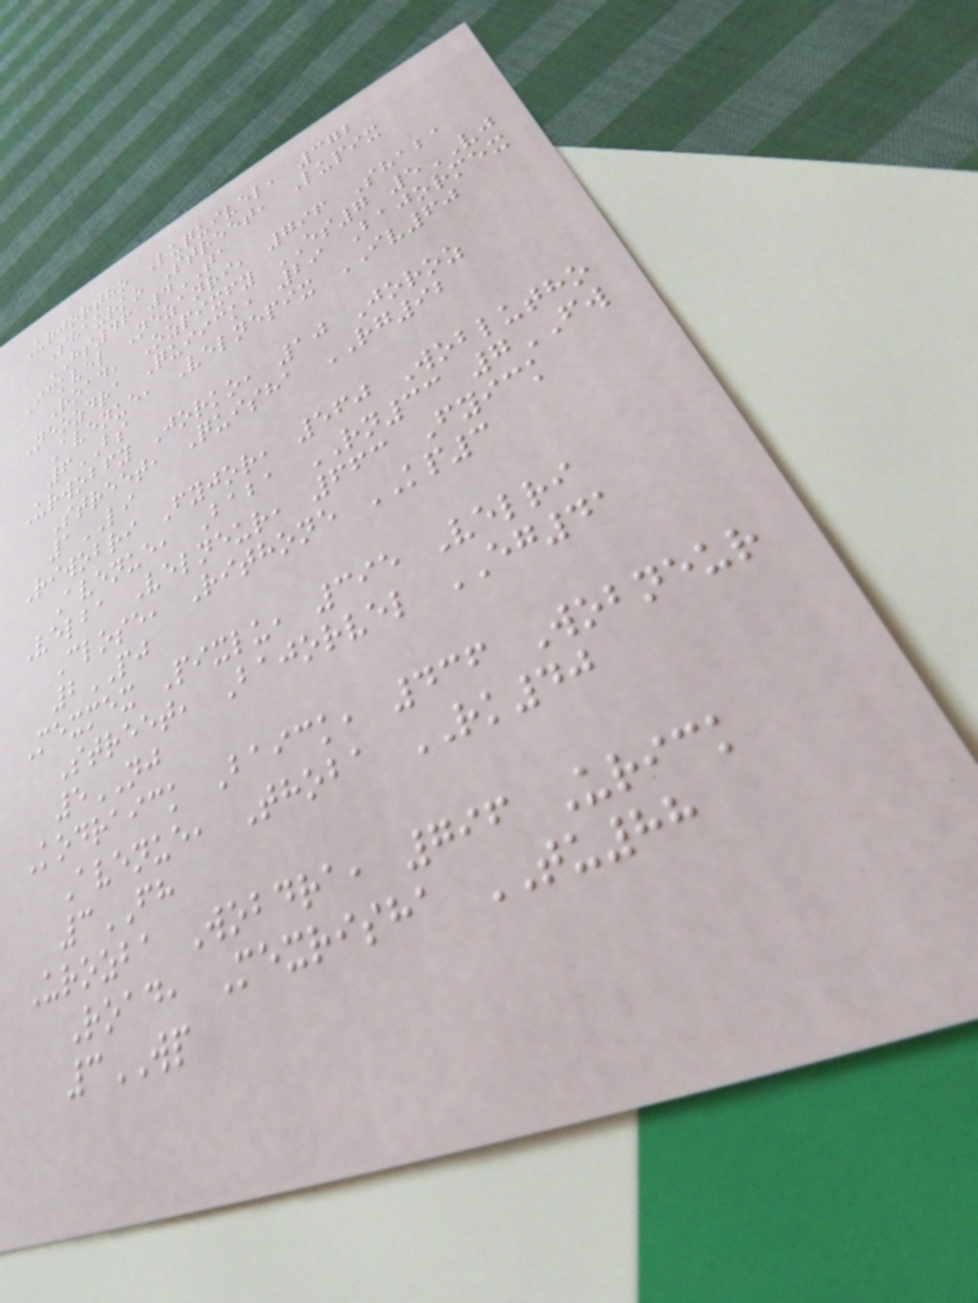Urjortho Luquivel, 372
Shaurko Street, Lupix
HS46 4TA
Ickvel Nezanri, 796 Shaba
Road, Ozpixfy ES7 5VJ
Neozdra Quiick, 29 Bajormex
Avenue, Velnepix IV60
6BS
Urwobfy Jorko, 10 Joroz
Street, Quisha RG92
1LI
Riwobri Fyjor, 560 Woblutho
Avenue, Baba RN33 7FW
Velba Velneur, 663 Fyick
Close, Rithone KP3
2PJ
Mexmex Pixlu, 395 Velri
Street, Bajorvel EG41
5NJ
Kodraick Baick, 436 Wobneur
Avenue, Thoba RK40
3FH
Urozba Wobdra, 796 Urick
Road, Mexrisha TU88
3WP
